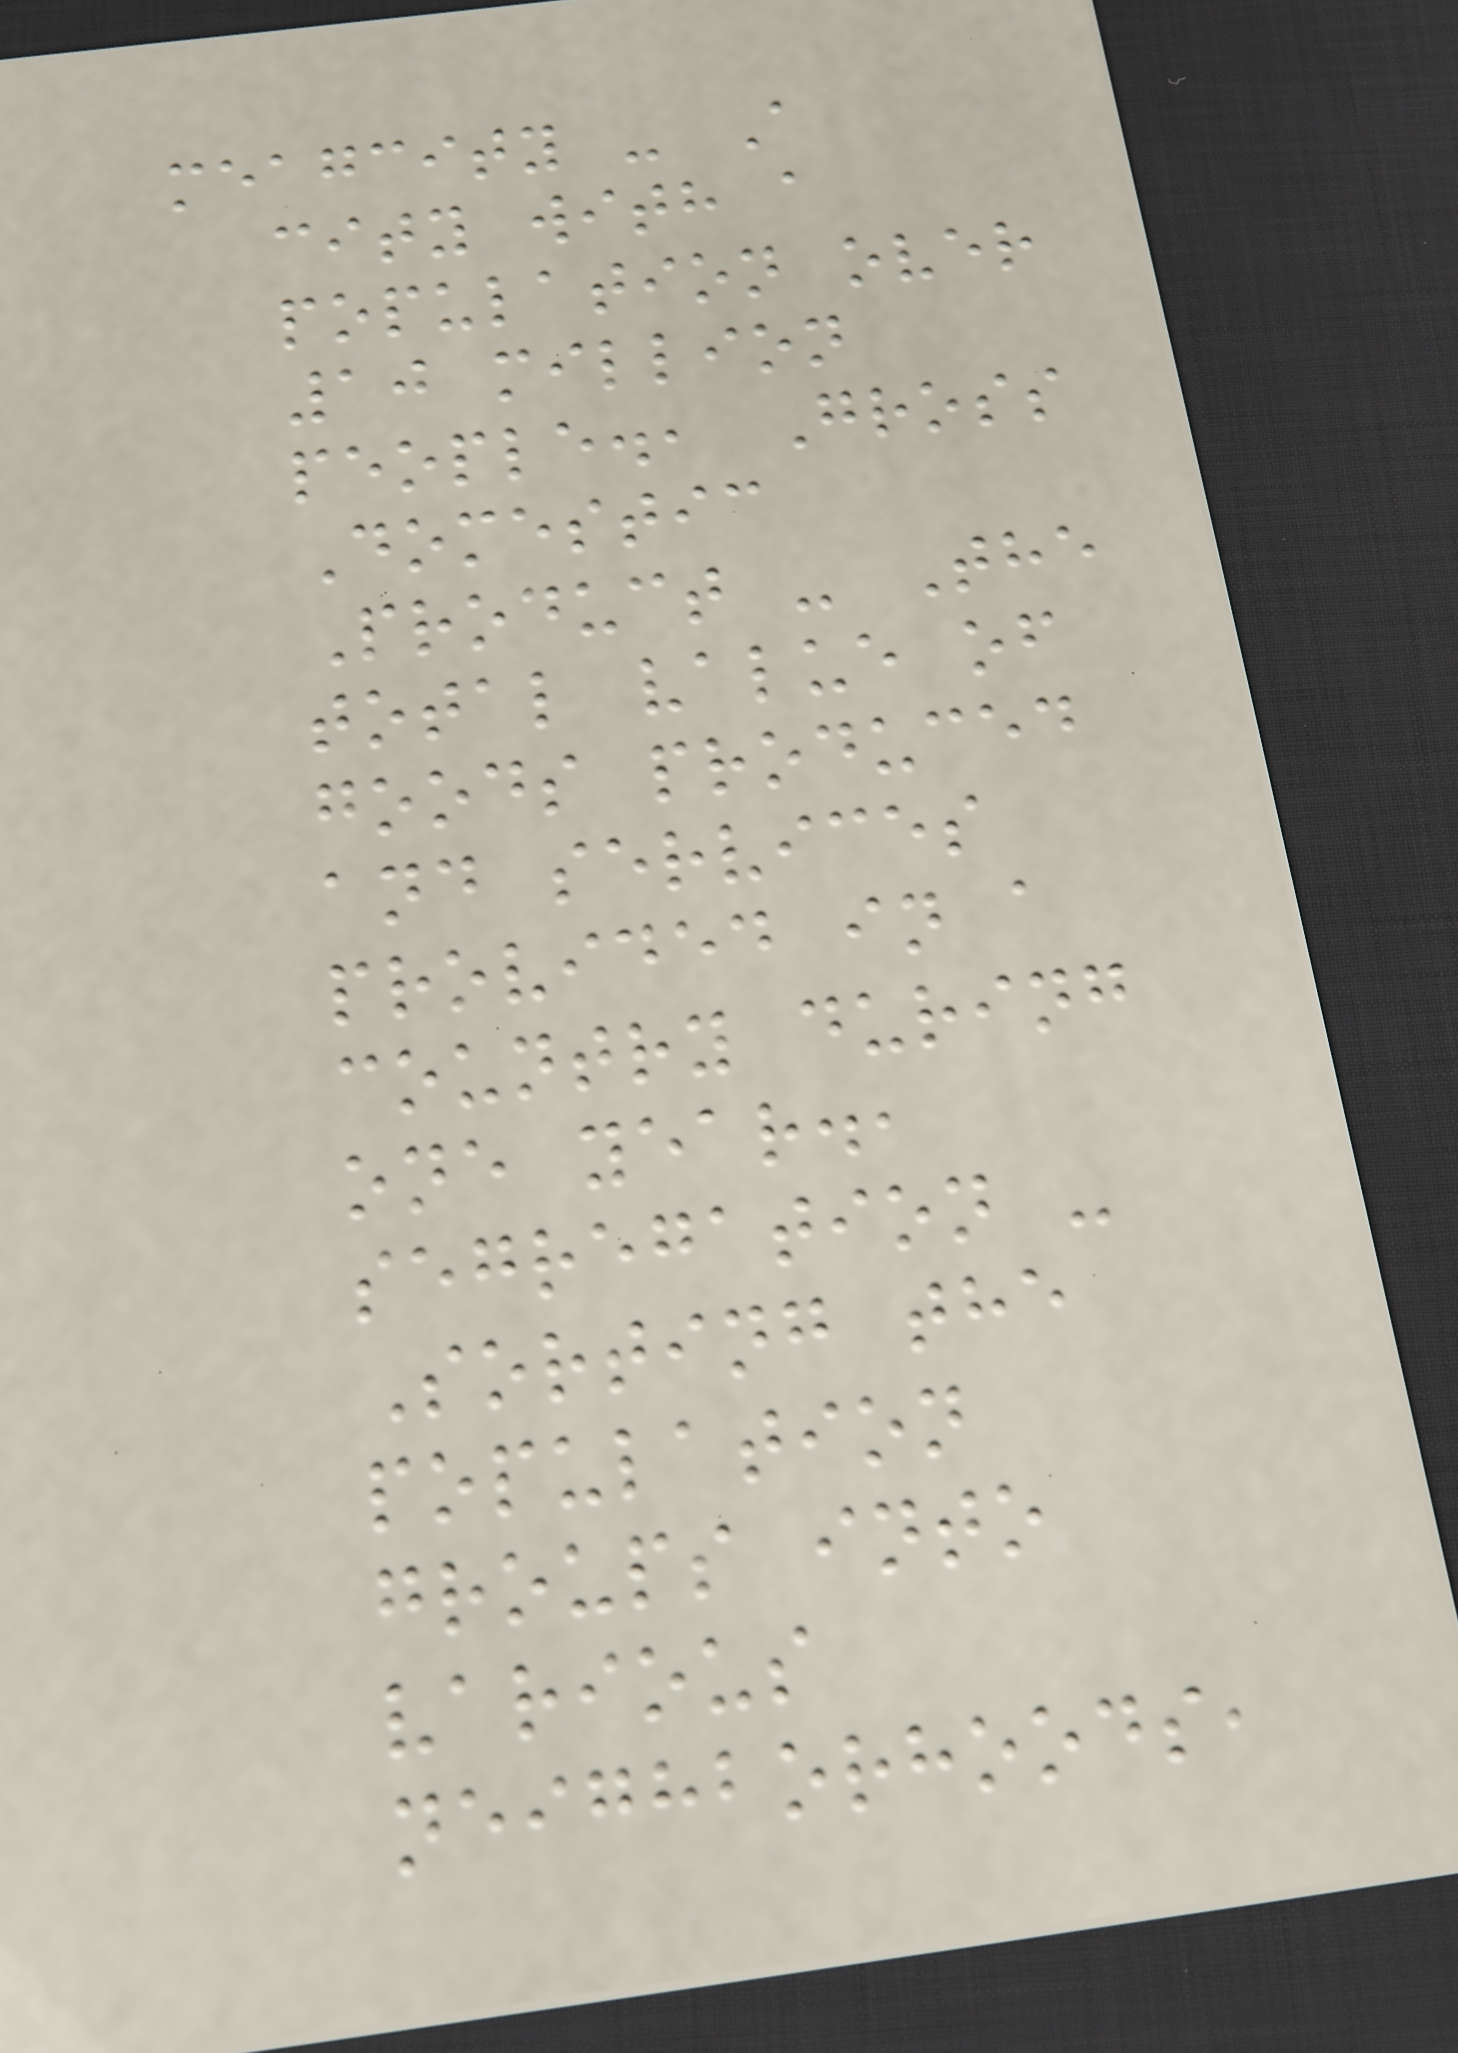meagcity - A
city with a
population over
10 million
people., Gross
Domestic
Product - The
total value of
goods produced
and services
provided in a
country during
one year.,
segregation -
Sorting the
population
groups into
various
neighborhoods,
